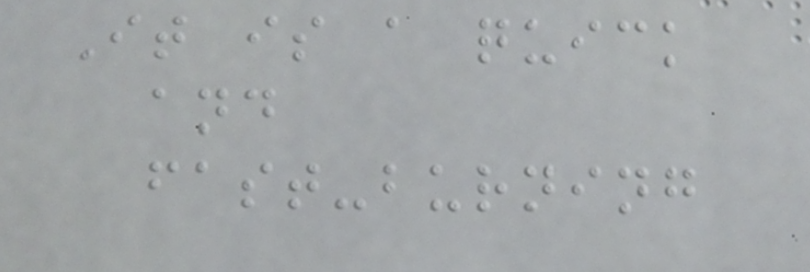It is a quick
and
fast-burning
